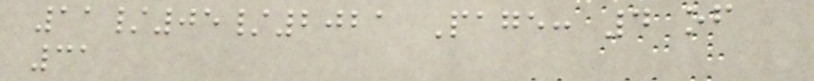11/05/2021 Page: 4 of
31
